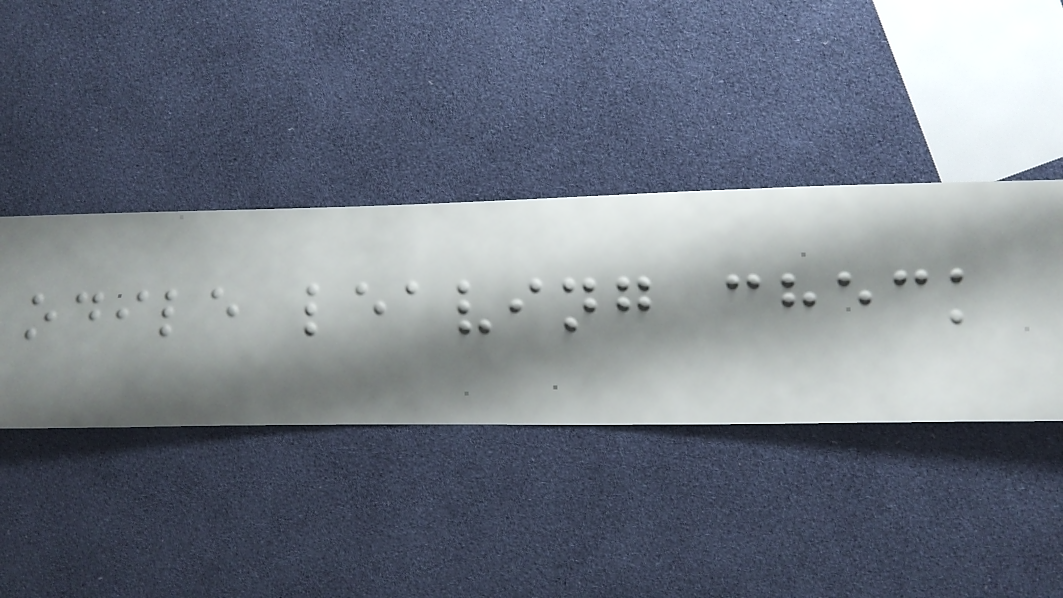odile leaving check
